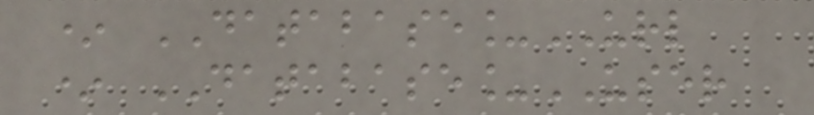* DATABASE_URL
* DATABASE_USER
